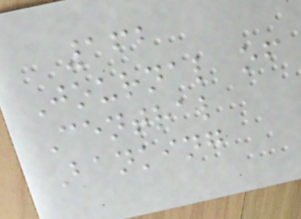162
Journal of
Central
Banking
